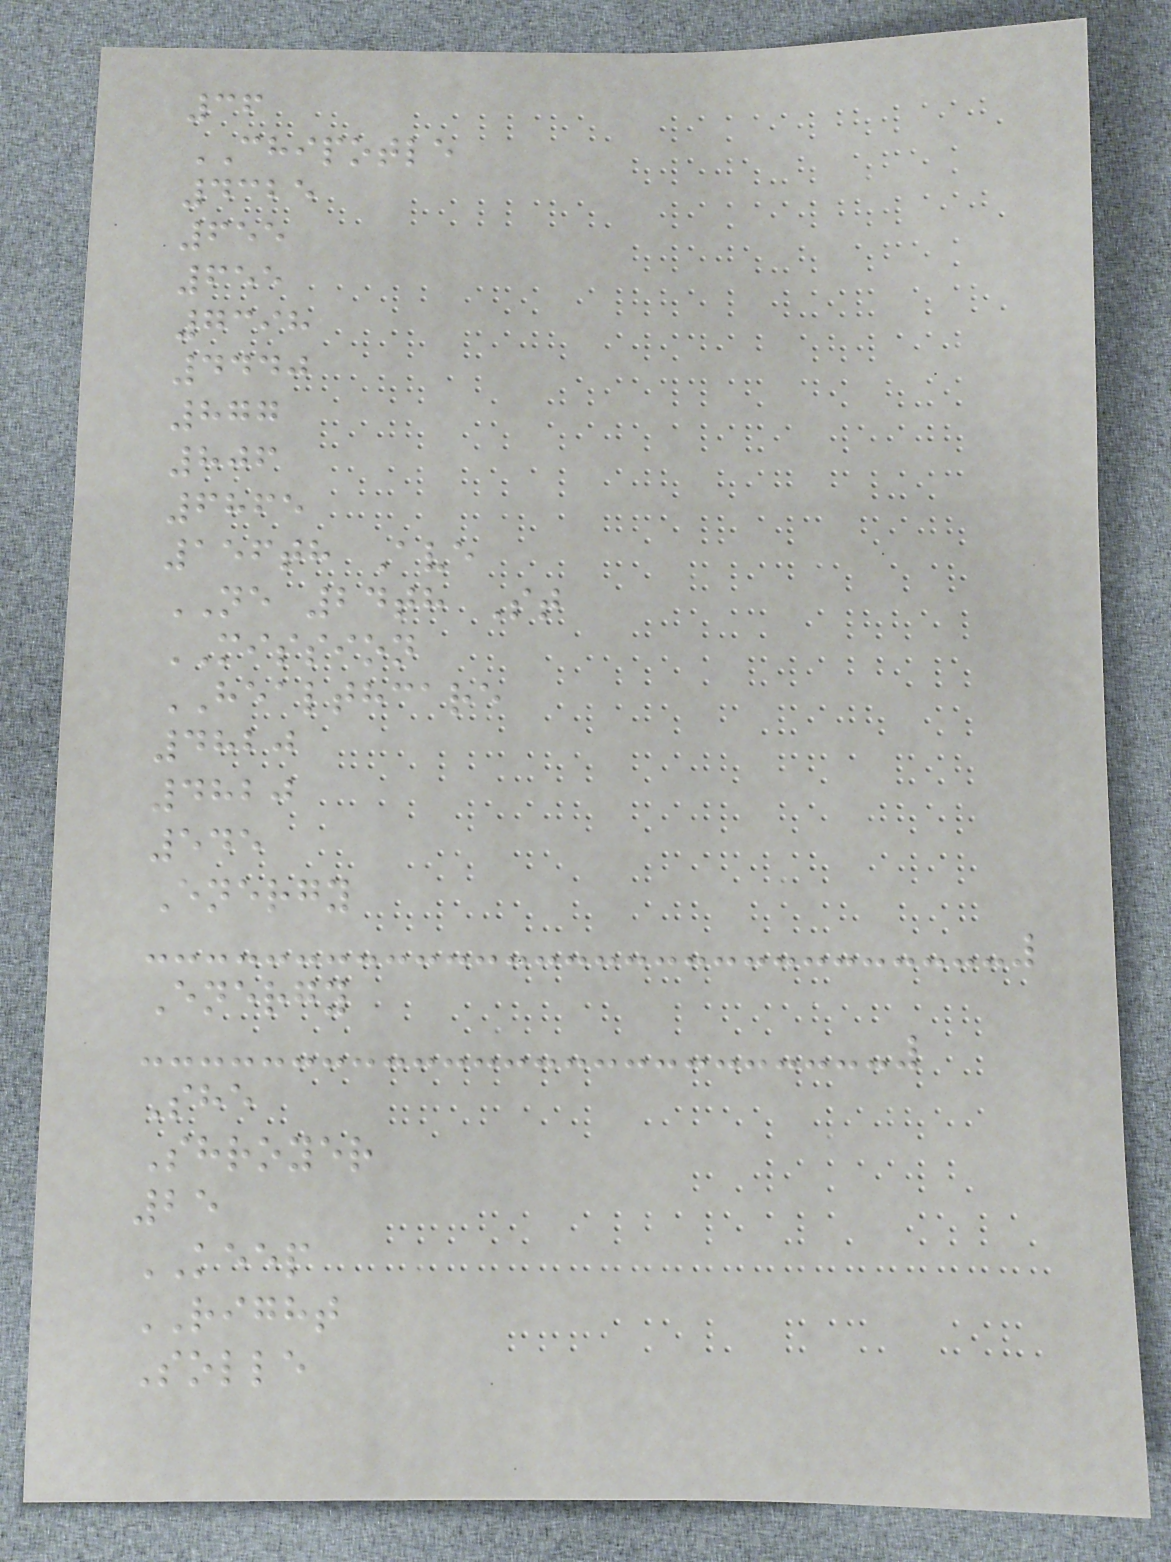36
CHIPOTLE
4325
655
655
7398
4440
877
806
6865
156th Ave
NE 24th St
MISSION
HEALTHCARE
4820
4820
545
Energy
Energy
She
Shroyer
25
KEEP
RIGHT
Solle
